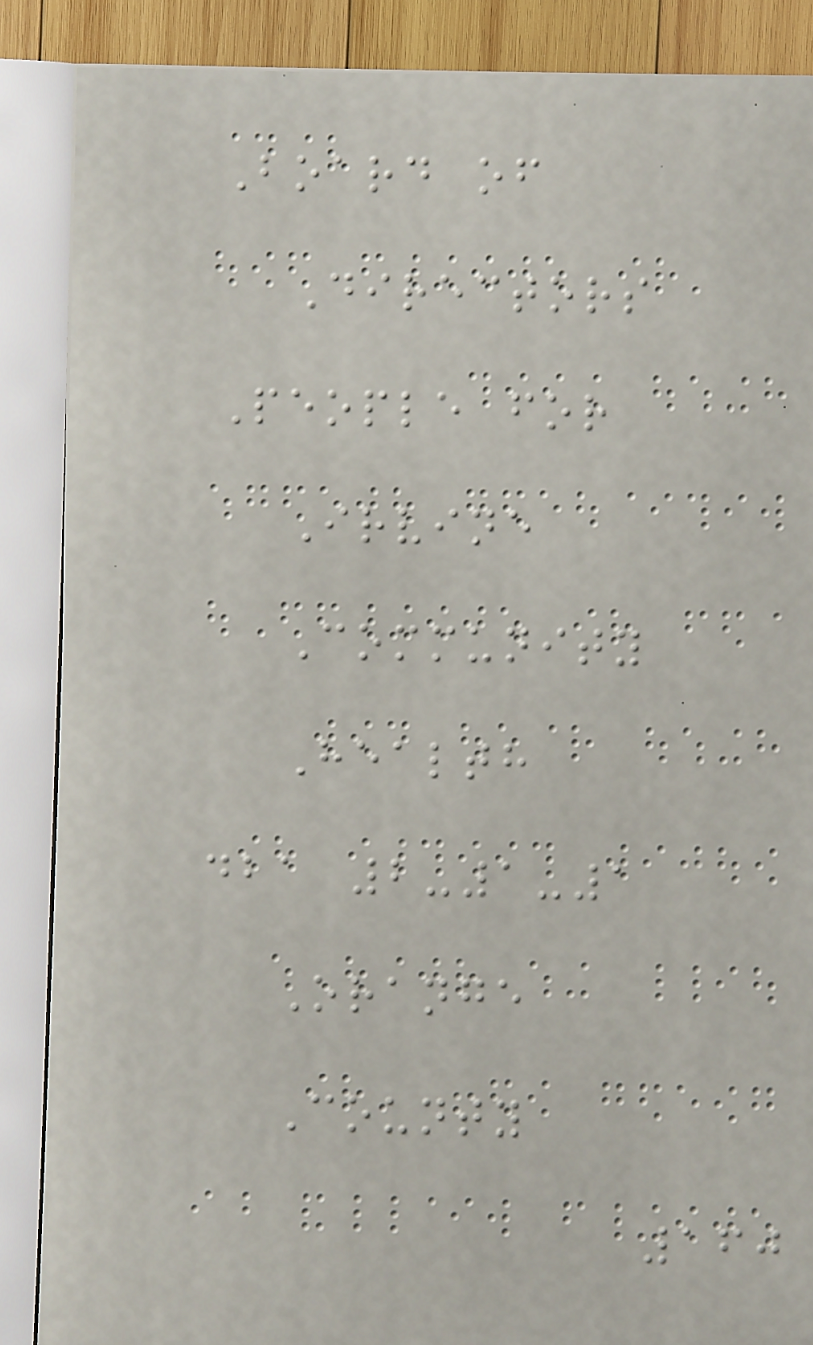Board of
Directors
People for
Irvine
Community
Health
dba 2-1-1
Orange
County
160
